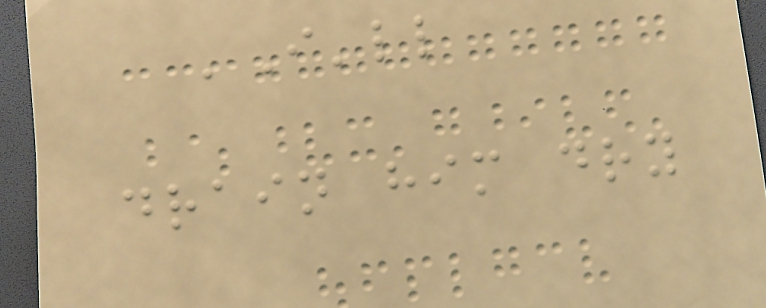'I'll
drain him dry
